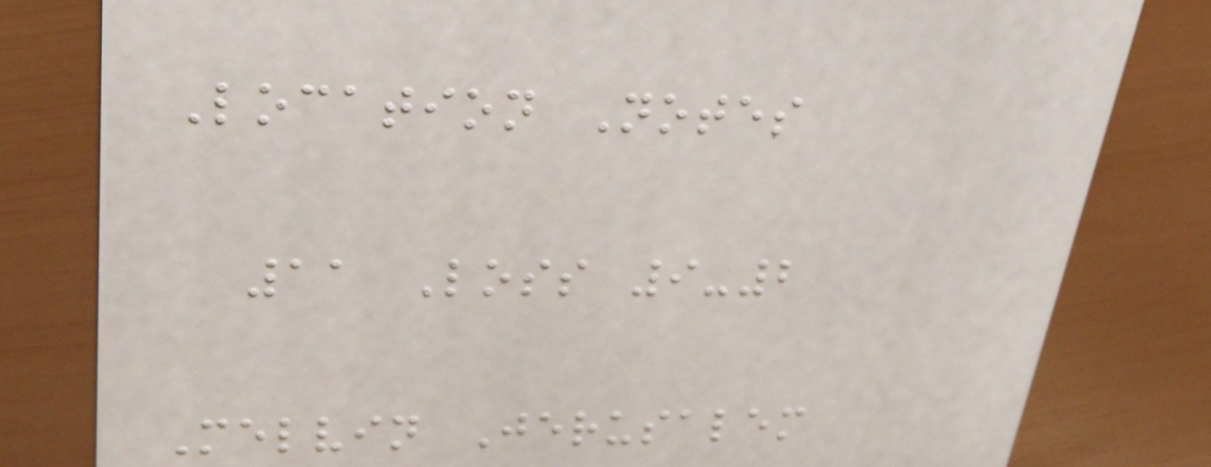Location Notes
11 Loss 9-2
Melvin Jerusalem
